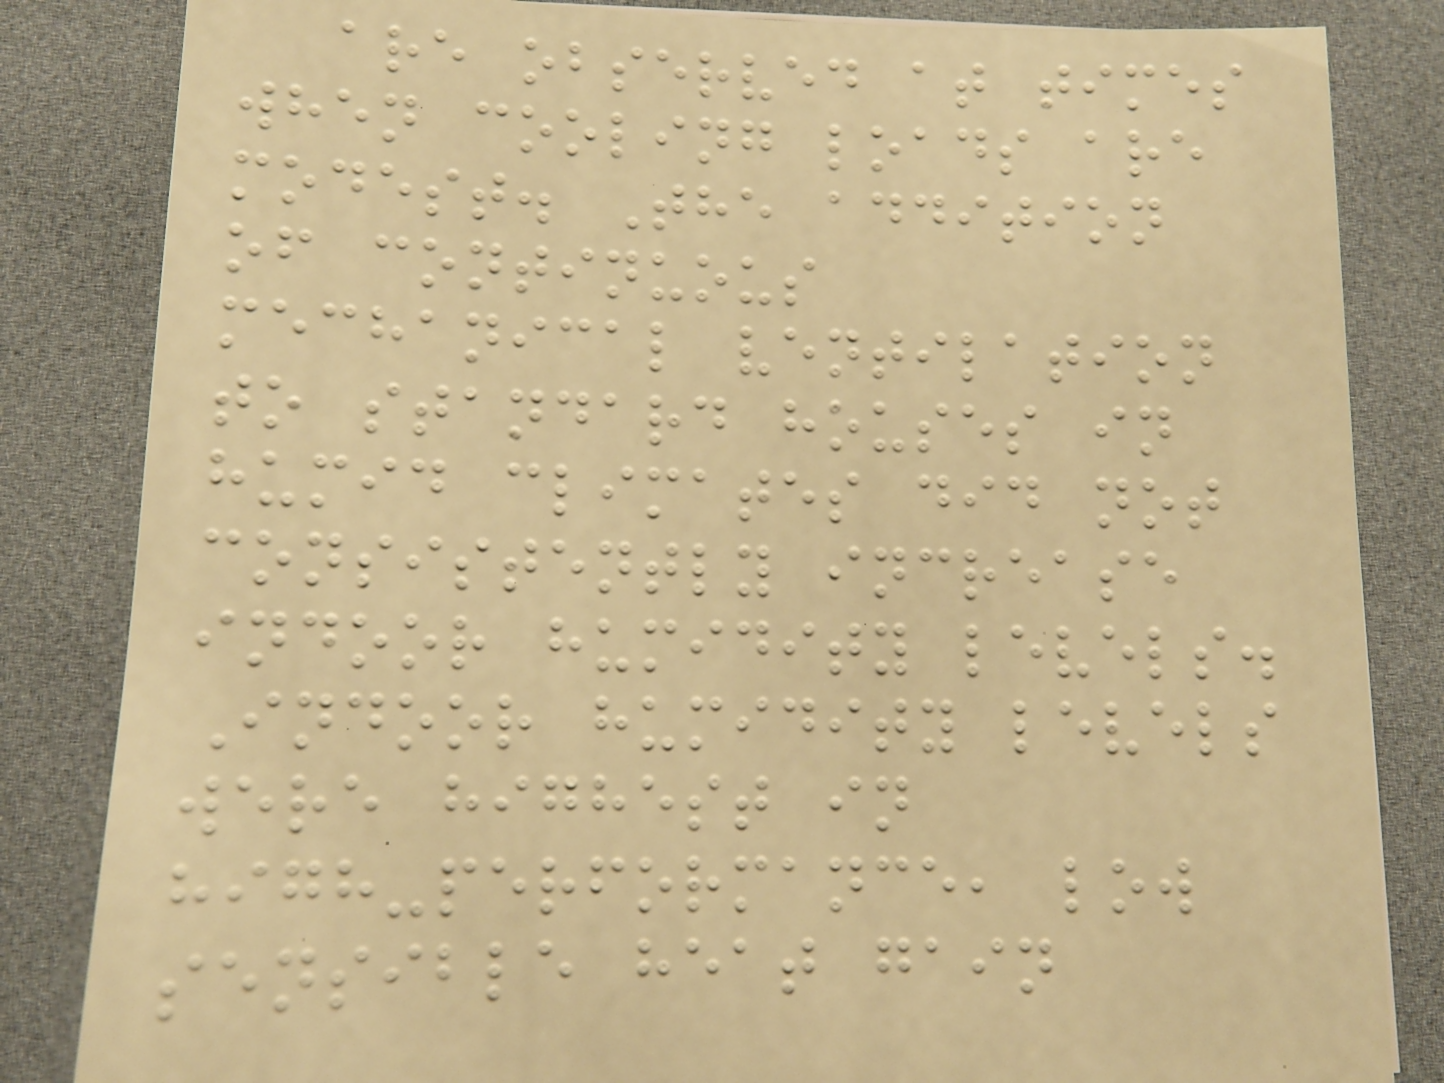are observed at times
when cooling loads are
modest. The addition
of continuous
mechanical ventilation
to standard houses in
humid climates did not
consistently increase
indoor humidity levels.
Indoor humidity levels
were highest in
high-performance, low
sensible heat gain
